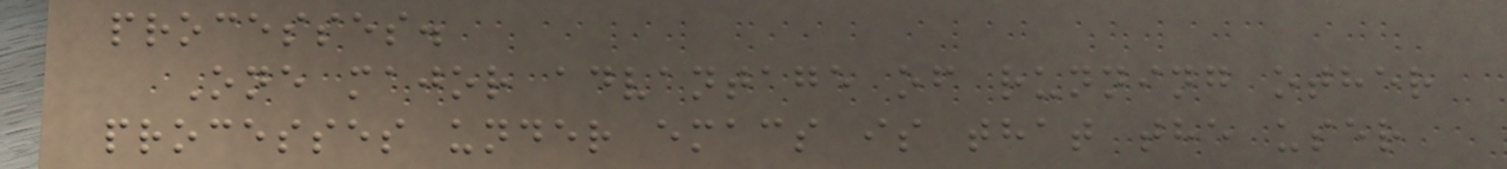processes.
One major advantage of running other
processes under emacs is that the user
